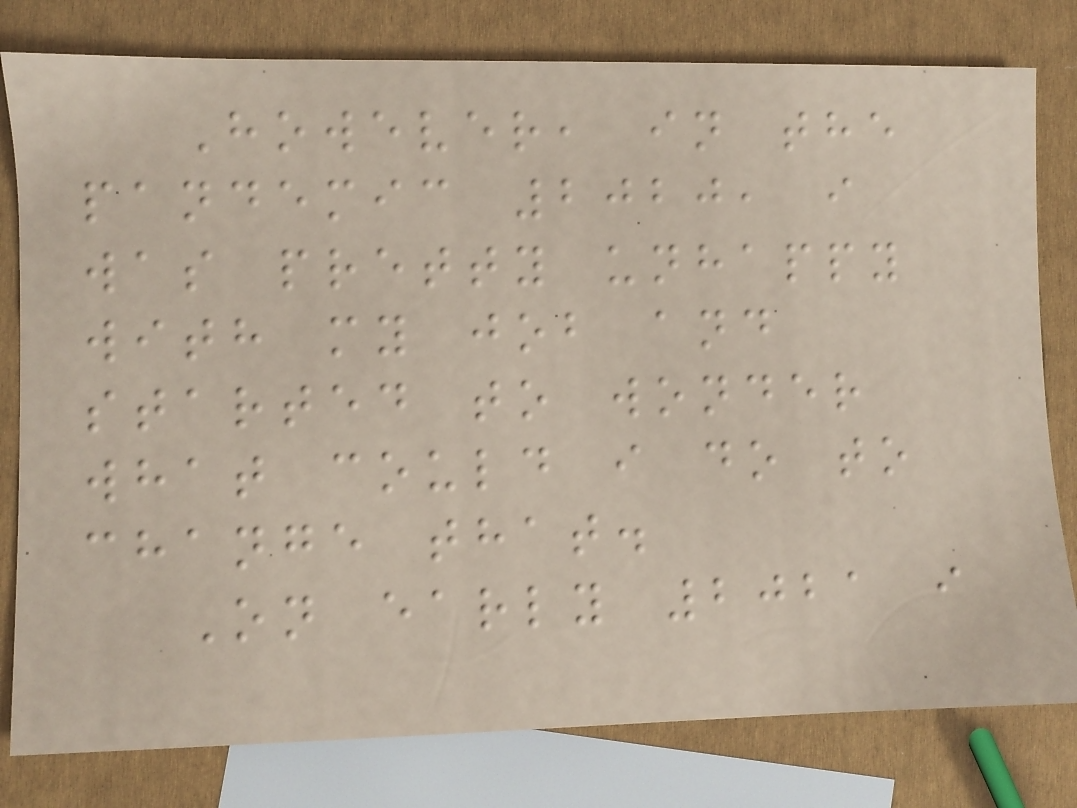However, in the
pandemic 2020, i
was pretty unhappy
with my job and
started to wonder
what could i do to
change that.
On early 2021 i
